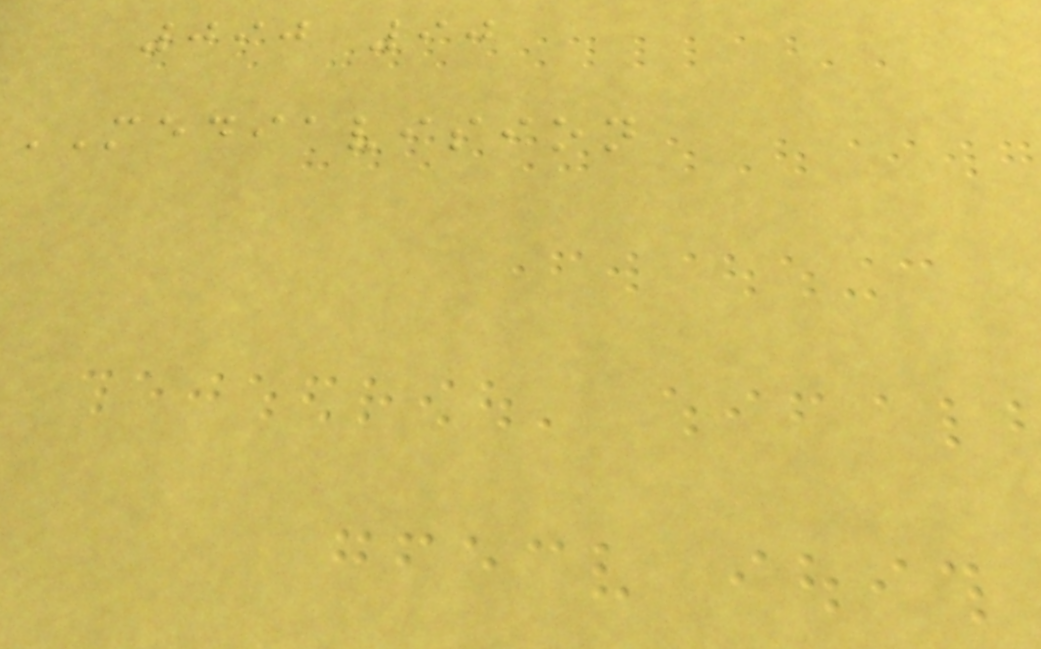090 90
MEDIAVISION
